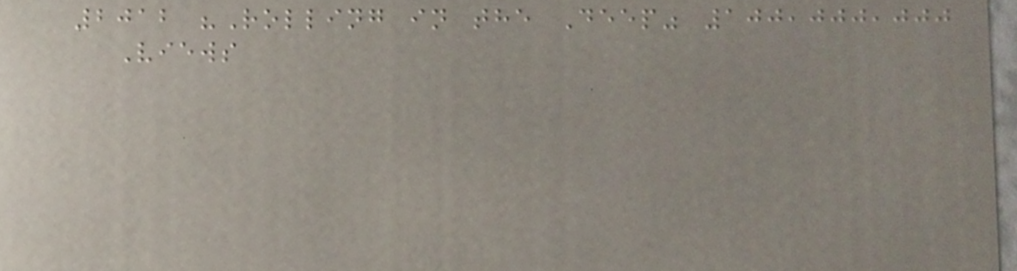2012 "Rolling in the Deep" 100,000,000
Views
